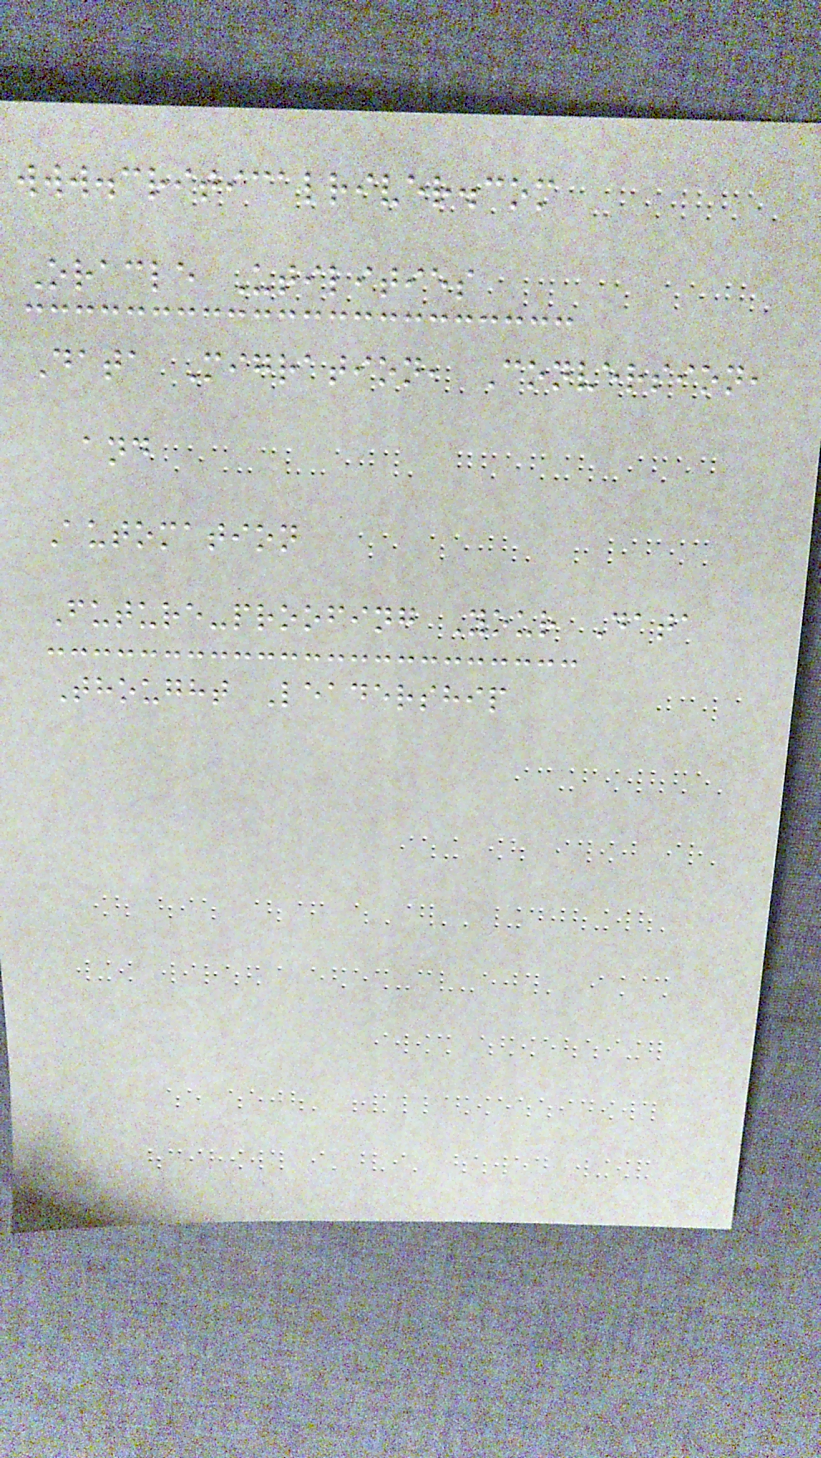www.criticalriver.com
Oracle Utilities
Data Migration, Conversion,
and
Automation
Future-proofing Your Data
Thought Leadership
